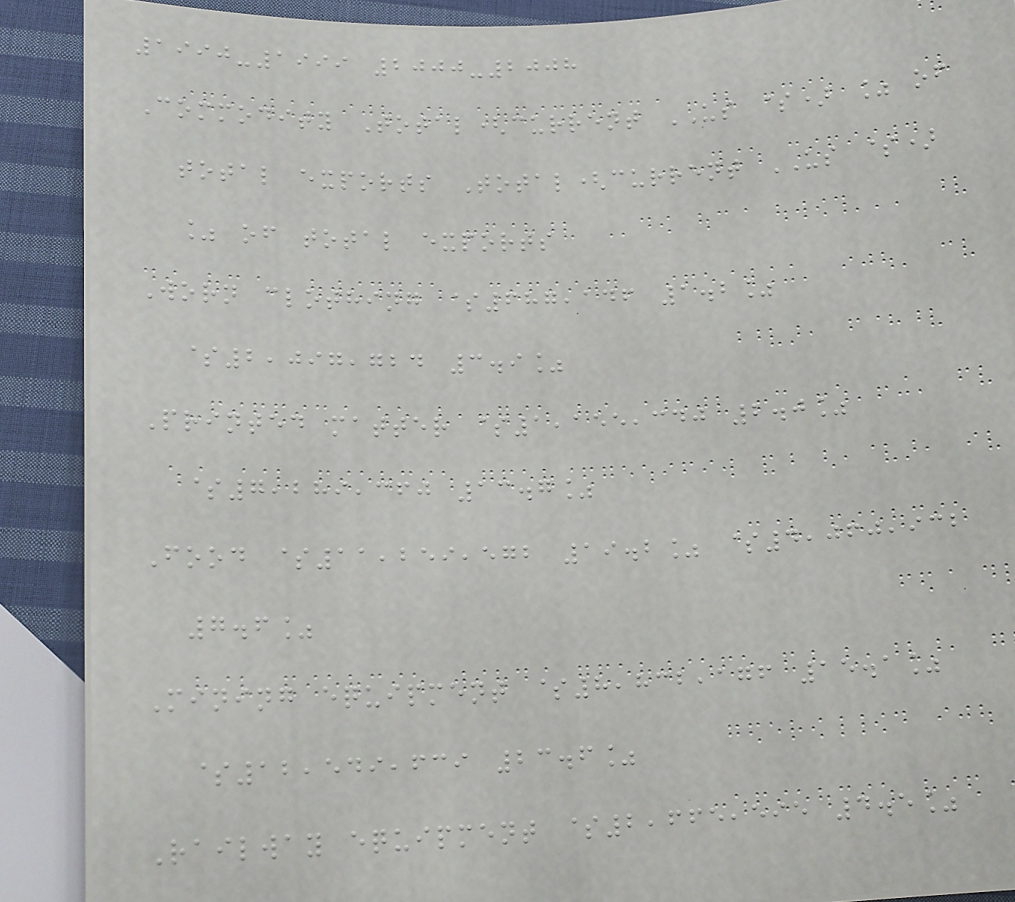1990-1999 2000-2008
Commodity Total(current US $) % of
total exports Total(current US $)
% of total exports
Worn clothing $687,146 1.2%
$2,097,724 3.9%
Printed matter $1,155,340 2.0%
$7,289,360 13.7%
Food $11,259,572 19.2% $4,060,932
7.6%
Mining equipment $8,832,176 15.1%
$12,549,639 23.6%
Railway equipment $2,665,595 4.5%
